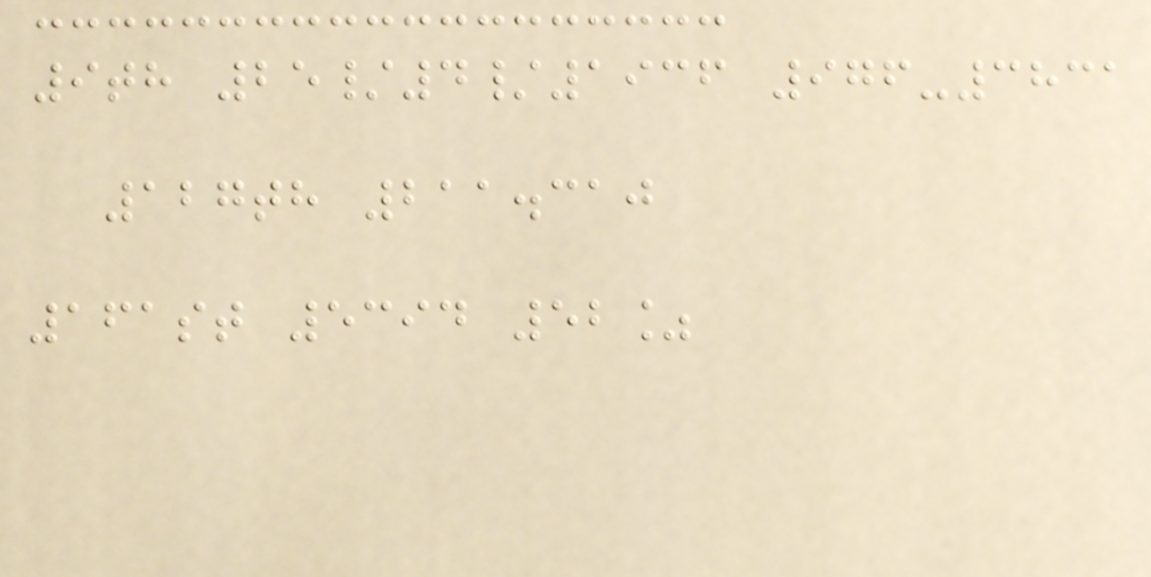9th 25/4/1936 976-3831
127th 211.310
161st 5394 52%
